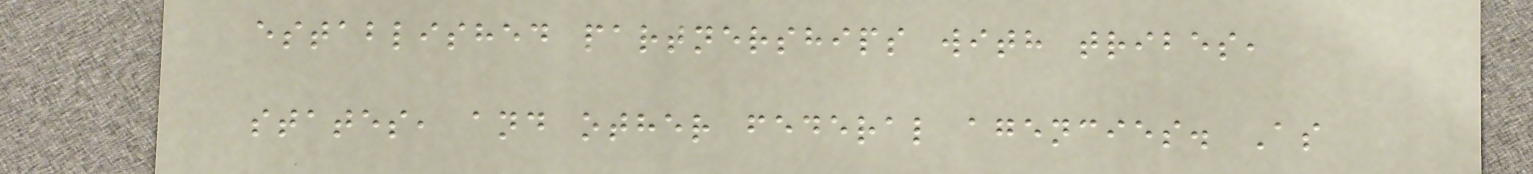established partnerships with tribes,
states, and other federal agencies. As
